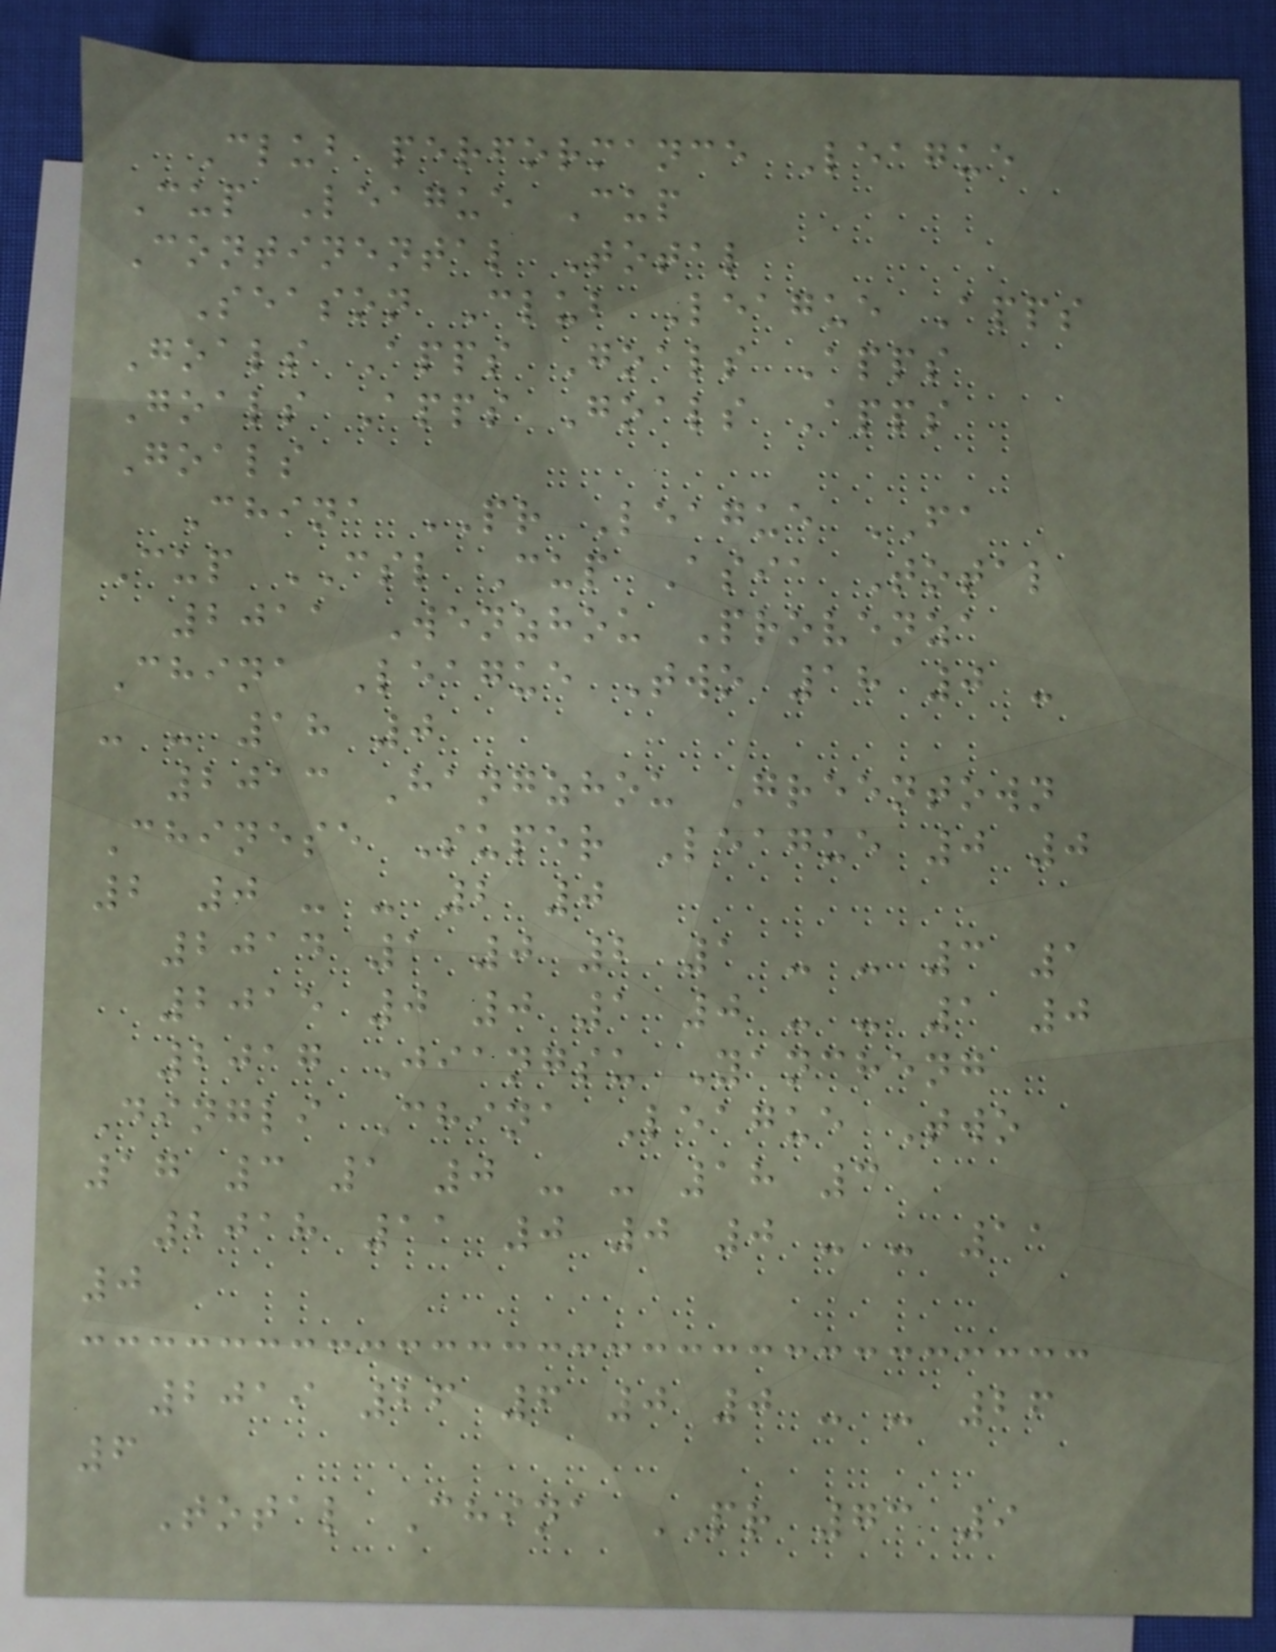Club performance League
Cup League Cup
Continental Total
Season Club League Apps
Goals Apps Goals Apps
Goals Apps Goals Apps
Goals
China PR League FA
Cup CSL Cup Asia Total
2011 Wenzhou Provenza
China League Two 18 0 -
- - 18 0
2013 Hangzhou Greentown
Chinese Super League 0 0
2 0 - - 2 0
2014 1 0 2 1 - - 3 1
2015 0 0 1 0 - - 1 0
2017 Jiangsu Yancheng
Dingli China League Two
17 3 1 0 - - 18 3
2018 11 0 0 0 - - 11
0
2019 26 6 0 0 - - 26
6
Total China PR 73 9
